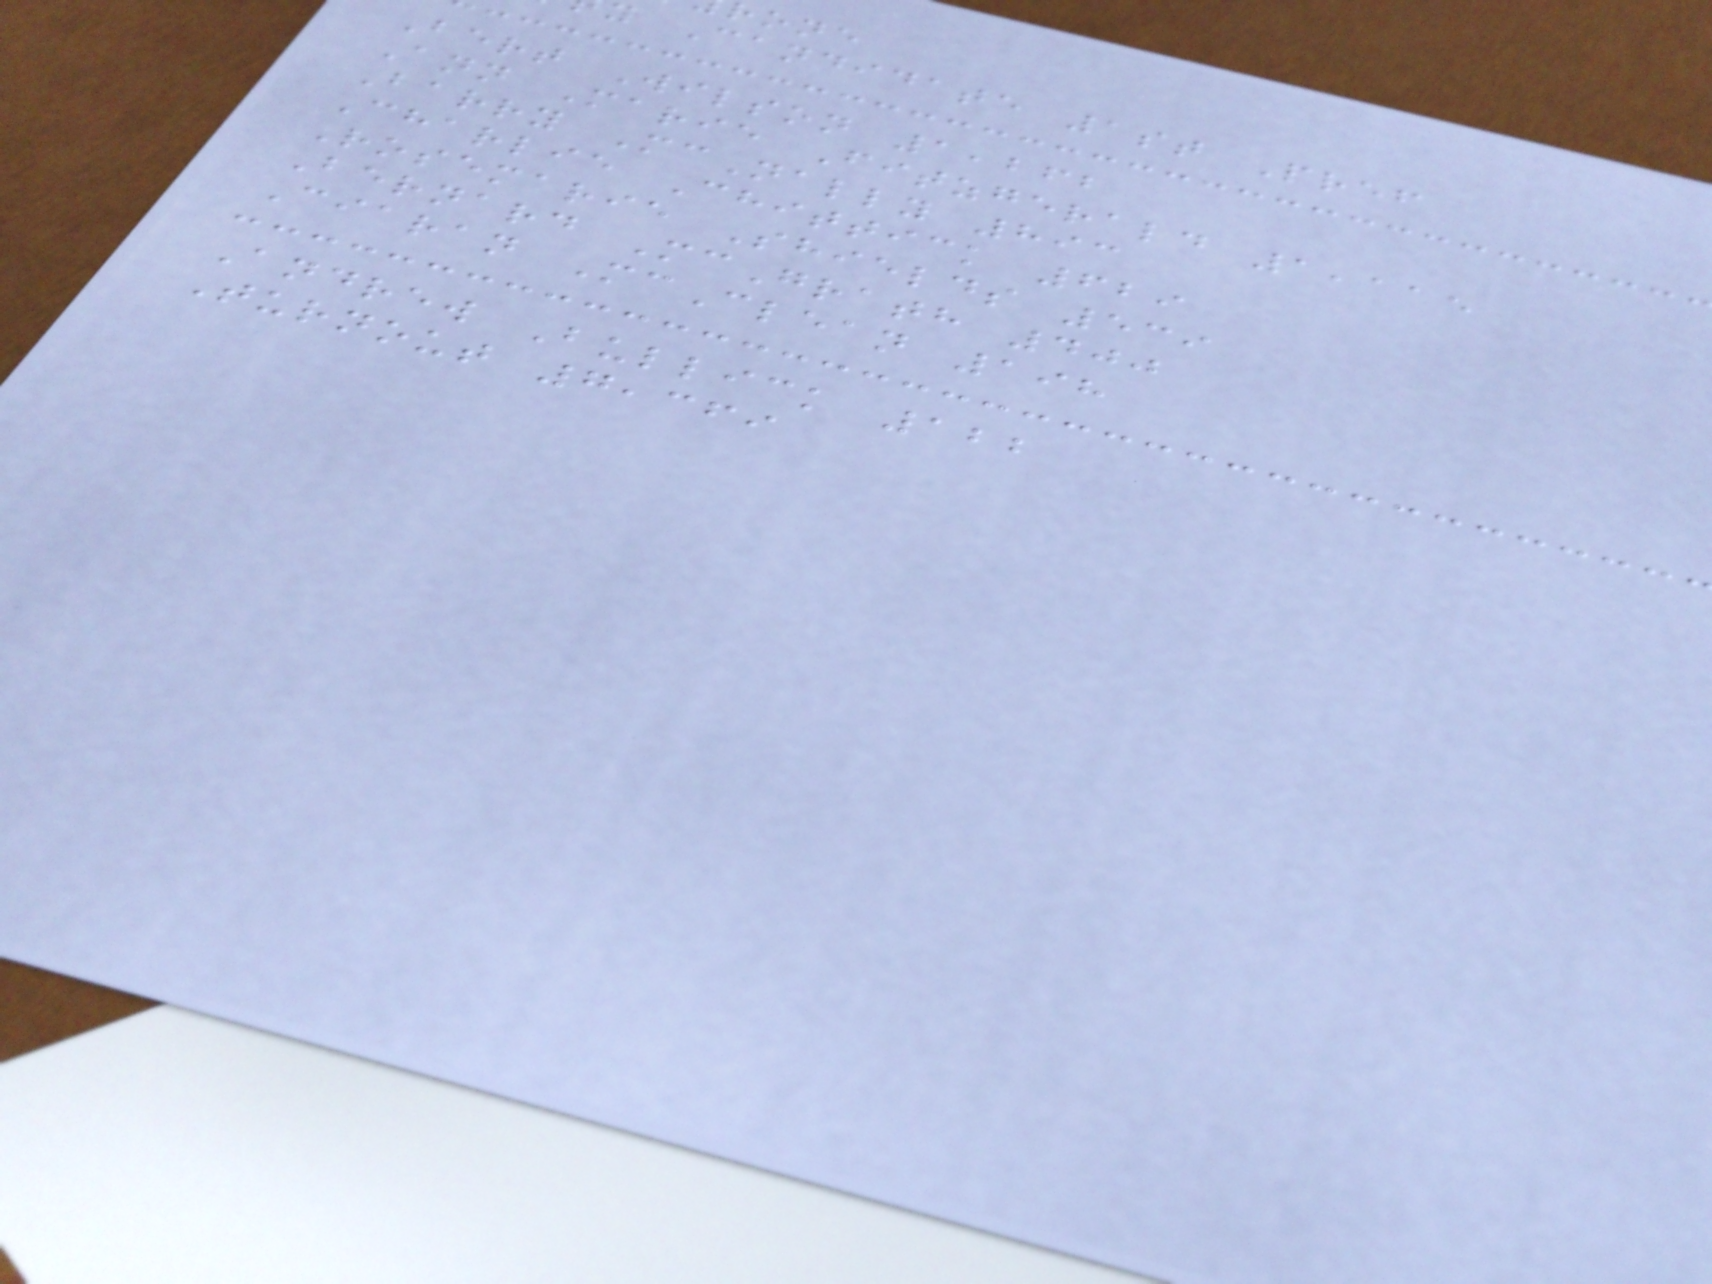Candidate 1st Pref
Bert Wilson 1,262
Ann Marie Fitzgerald 1,115
Barry McNally 893
Charlie Chittick 629
Rosemarie Shields 539
Bernard McGrath 400
Ciaran McClean 198
Andrew Bullick 122
Turnout 7,369
